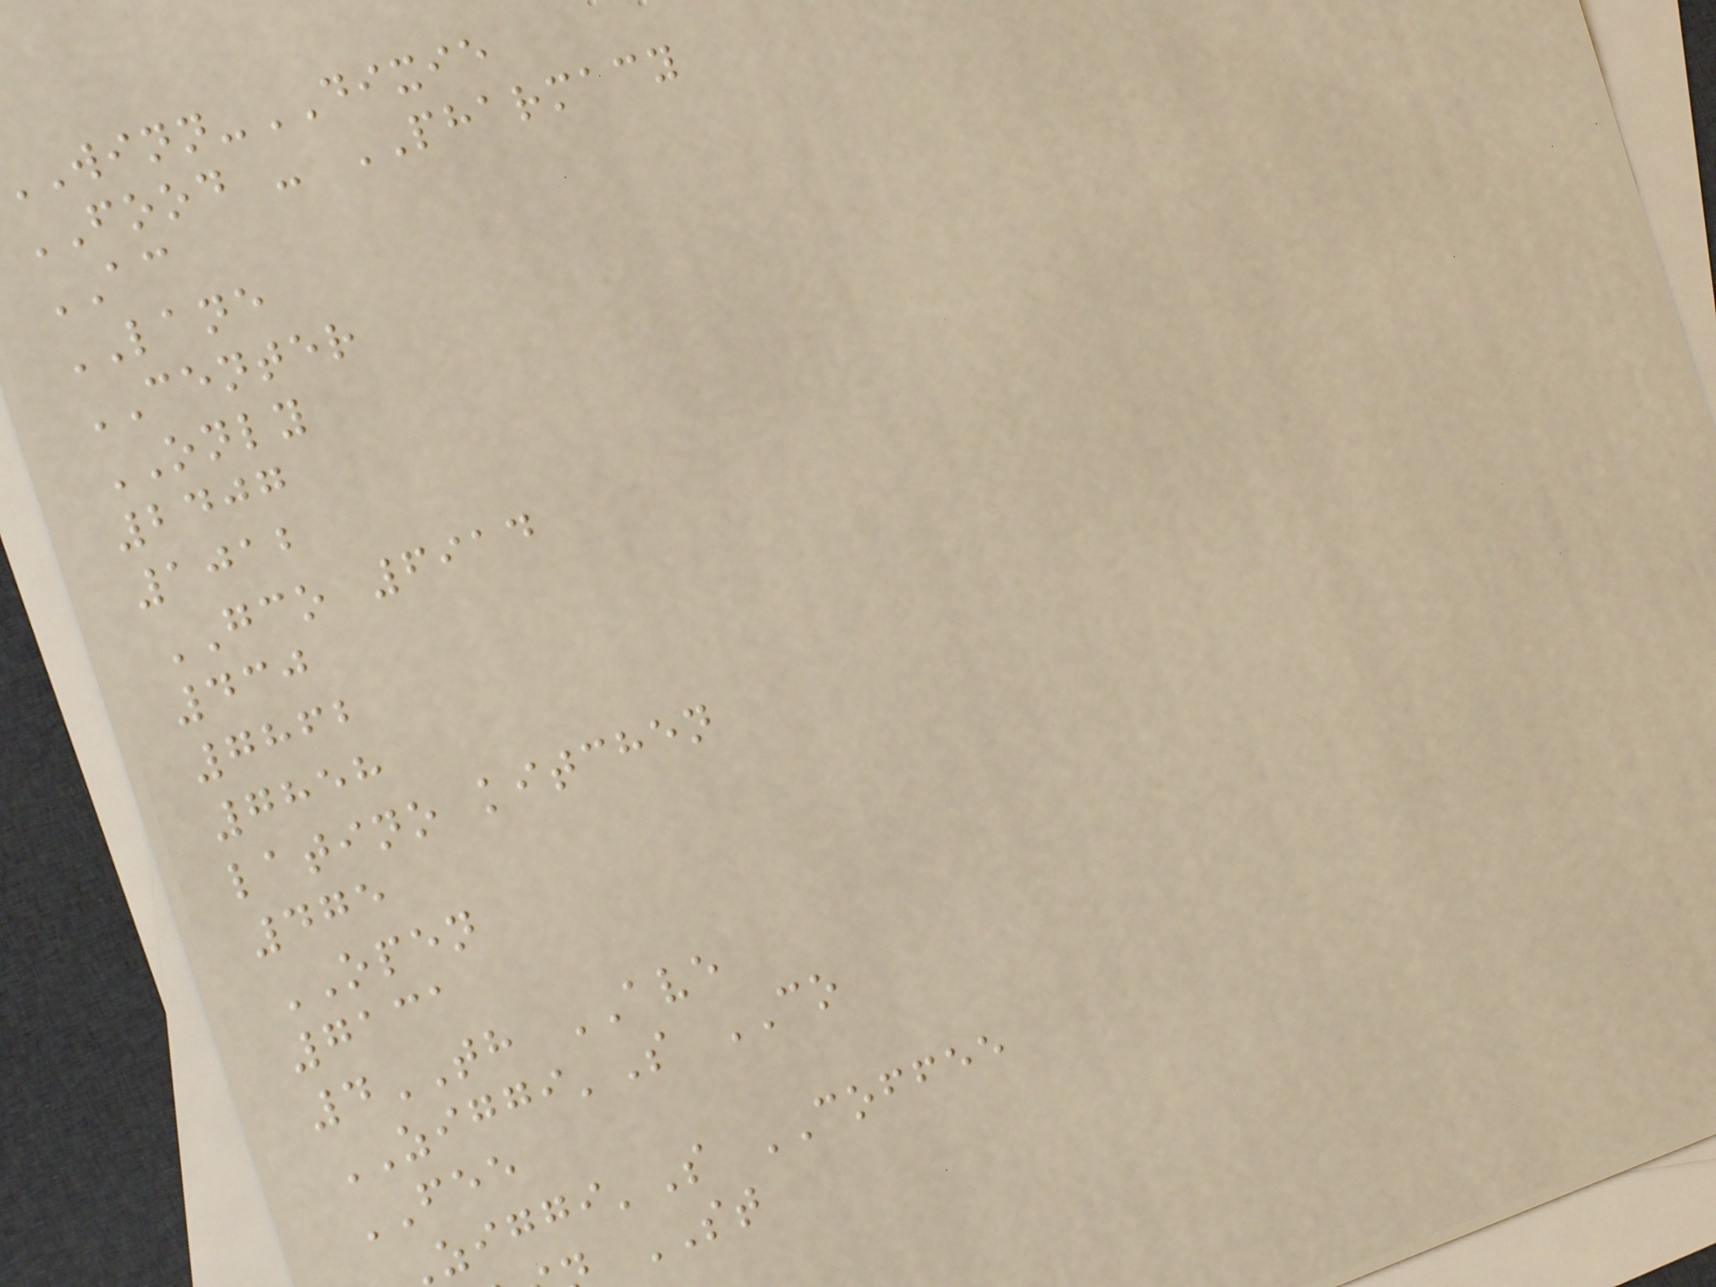-DIXIE
FOOD - PHARMACY
AC
LANE
CENTER
ONLY
2407
1012
GCO 6914
430
7862
7858
latino kitchen
475
OPEN
7131
4TH AVE
ZIGGI'S CO
FEE
'S COFFEE
ST
